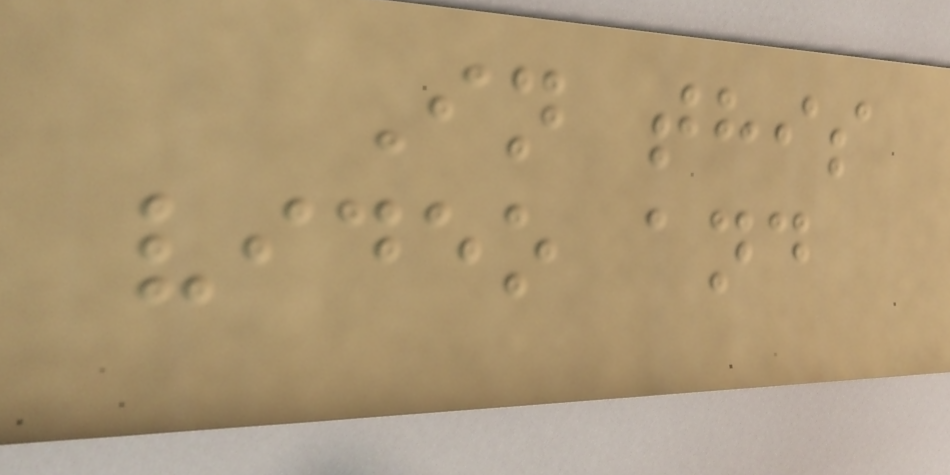In this
video and
